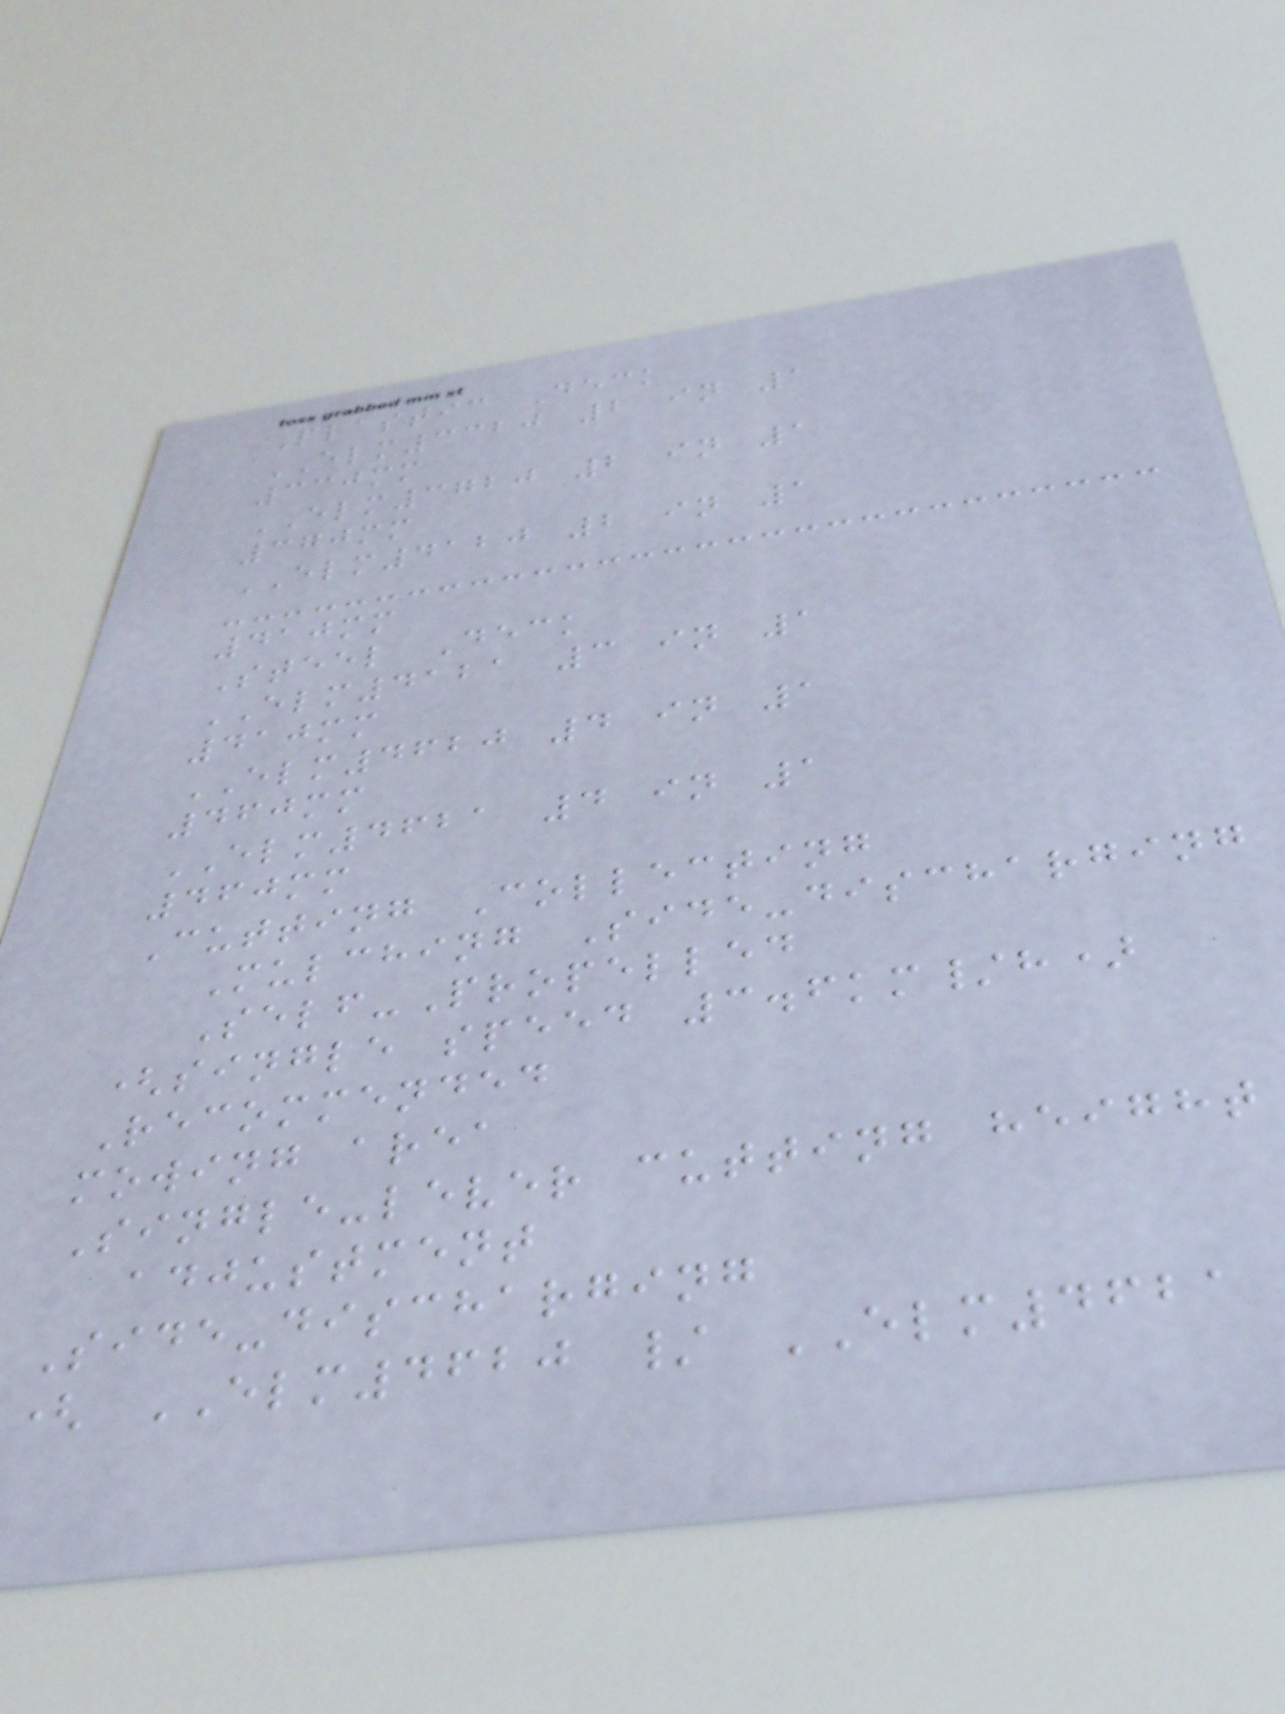Plastic Deck
ELM3320 2 in 1
330mm
ELM3720 2 in 1
370mm
ELM4120 2 in 1
410mm
Steel Deck
ELM4121 3 in 1
410mm
ELM4620 4 in 1
460mm
ELM4621 4 in 1
460mm
Cutting Collecting
Mulching Side-discharging
Self-Propelled
(single speed 3.6km/h)
Recommended
mowing area
Single-lever cutting height
adjustment
Side-discharging
( ELM4620 / ELM4621
